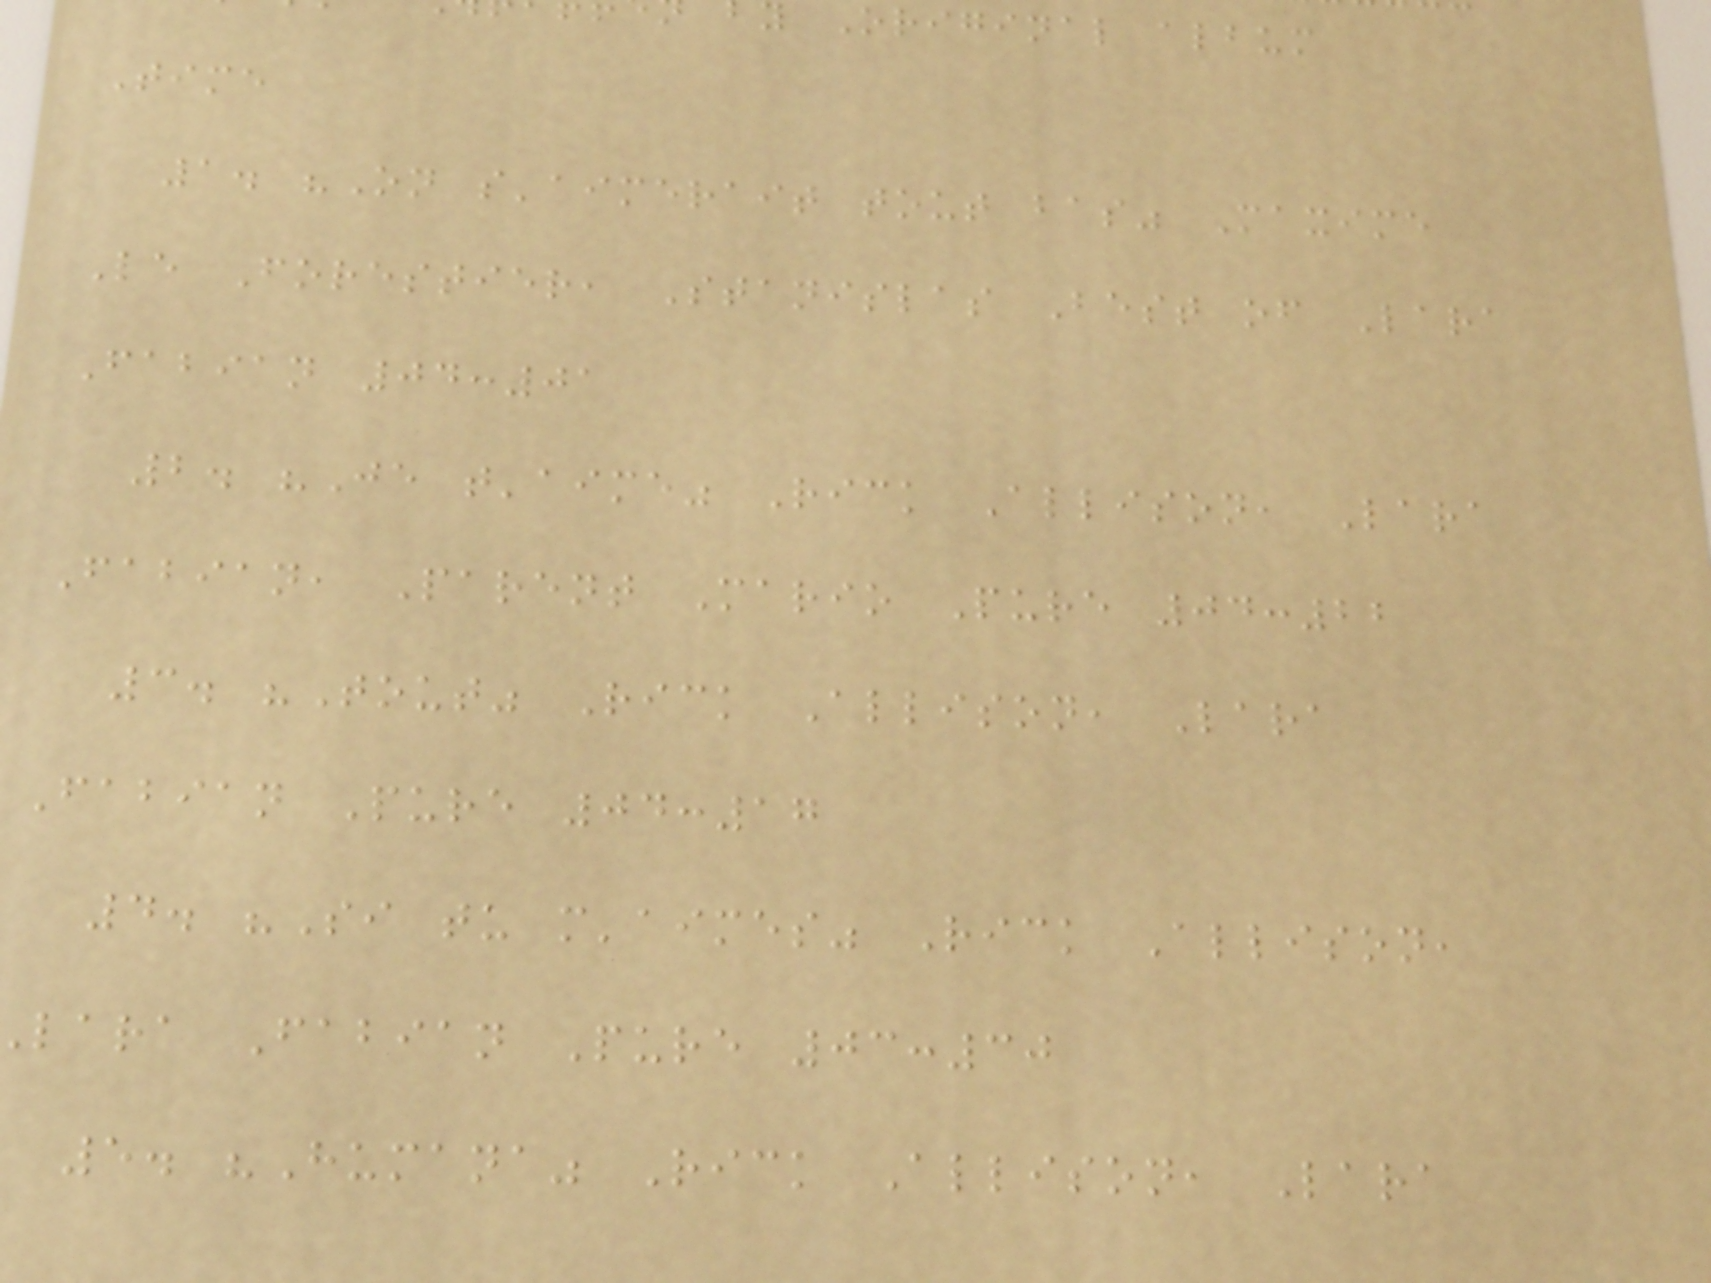Original album
Time
1. "On s'aimerait tout bas" Maxime
Le Forestier, Stanislas Best of Lara
Fabian 04:01
2. "Je t'aime" Rick Allison, Lara
Fabian, Parent Mario Pure 04:22
3. "Tout" Rick Allison, Lara
Fabian Pure 04:17
4. "Si tu m'aimes" Rick Allison,
lara Fabian Pure 03:30
5. "Humana" Rick Allison, Lara
